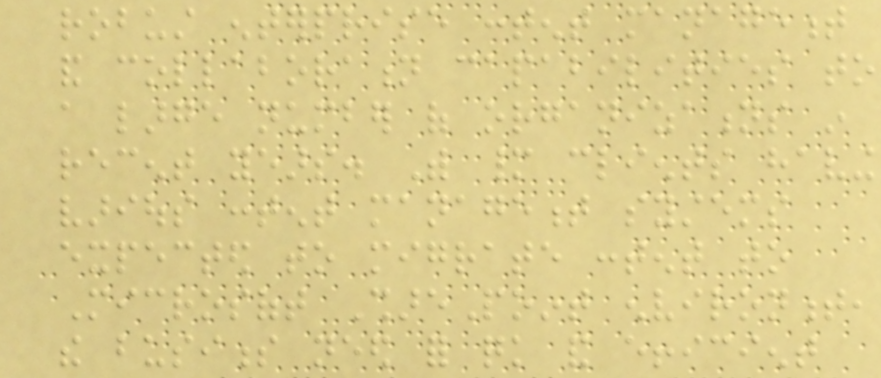robust enterprise content management
and collaboration capabilities to
a large number of organizations in
recent years. With many clients having
various content management systems
expected to migrate content to
Microsoft SharePoint environment,
the business need for quick and efficient
